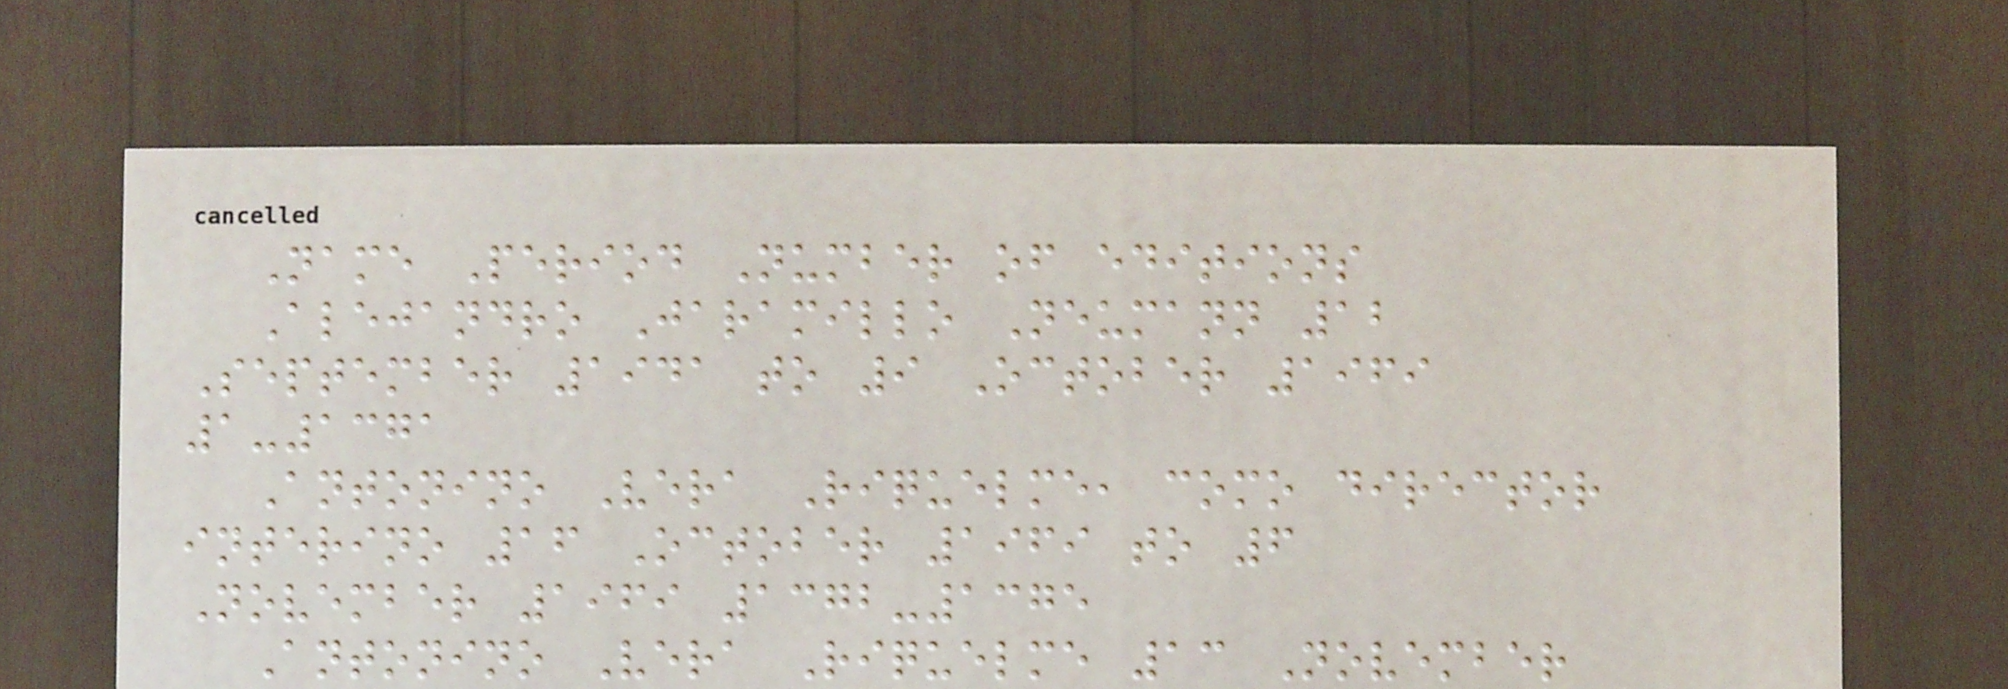Name Period Number of editions
Alejandro Jaramillo Neumann 12
September 1941 to 9 October 1969
1-1371
Antonino Vera Riquelme, como director
interino 16 October 1969 to 6
November 1969 1372-1375
Antonino Vera Riquelme 13 November
